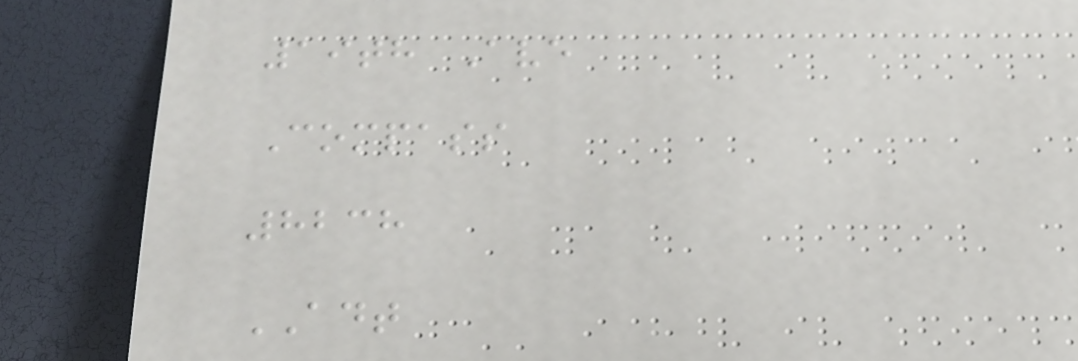19th Ave
Compass
8238
ADT
